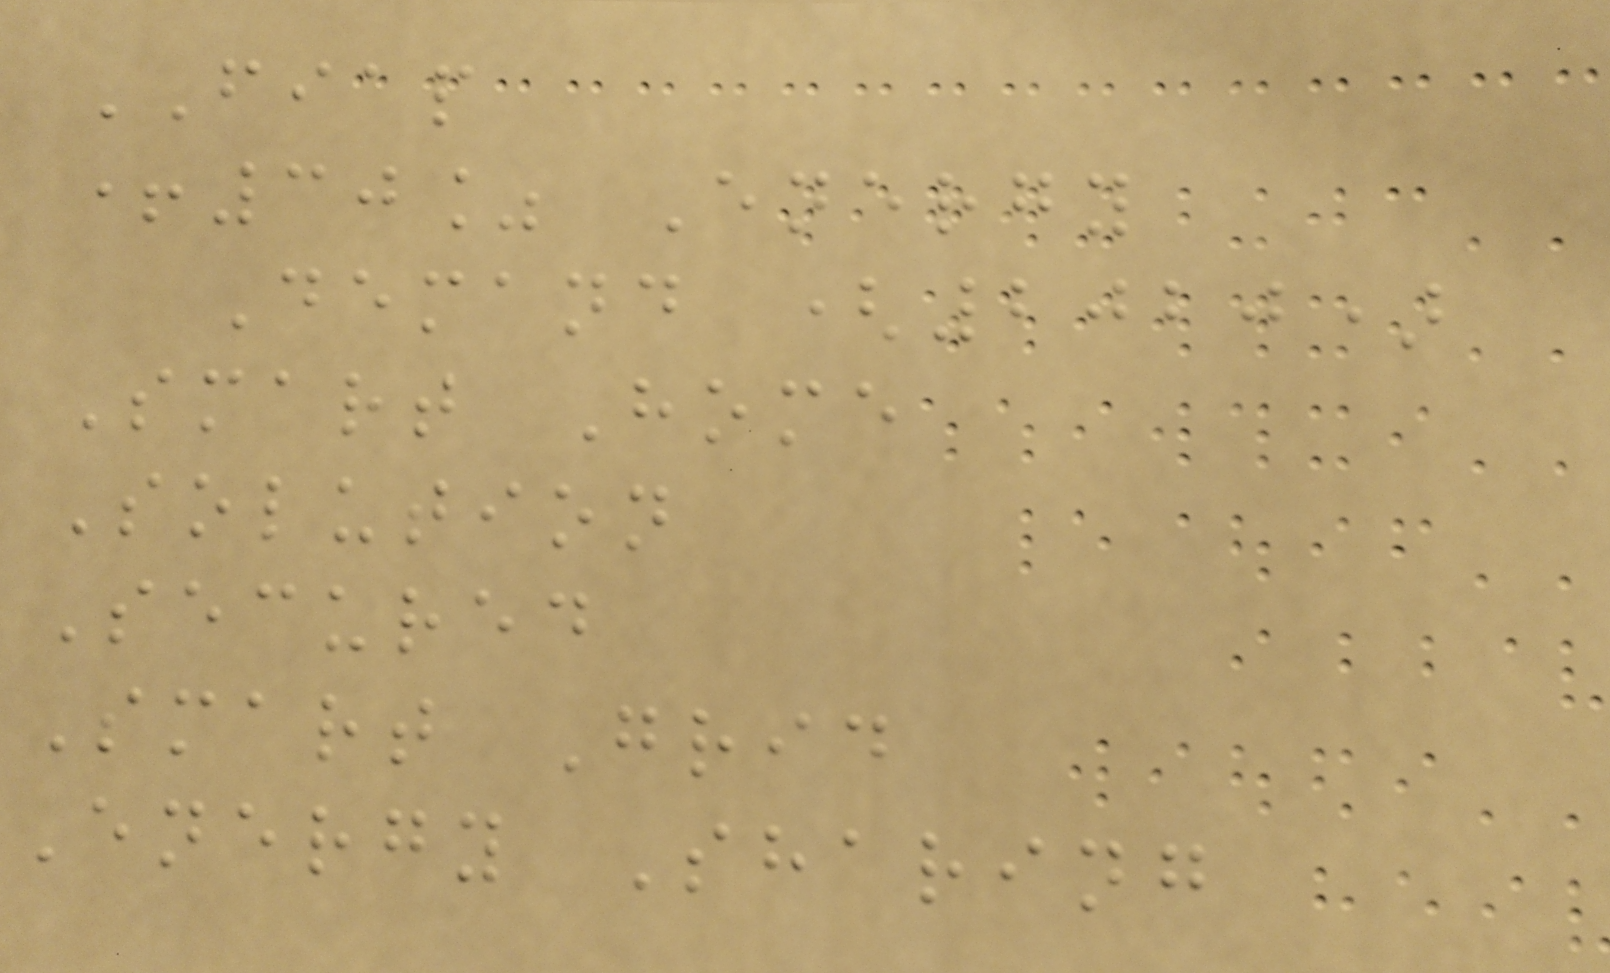FIAP
+30% Energy
Demand (2020)
Smart Home
Solution
Secured
Smart Grid
Energy Sharing
